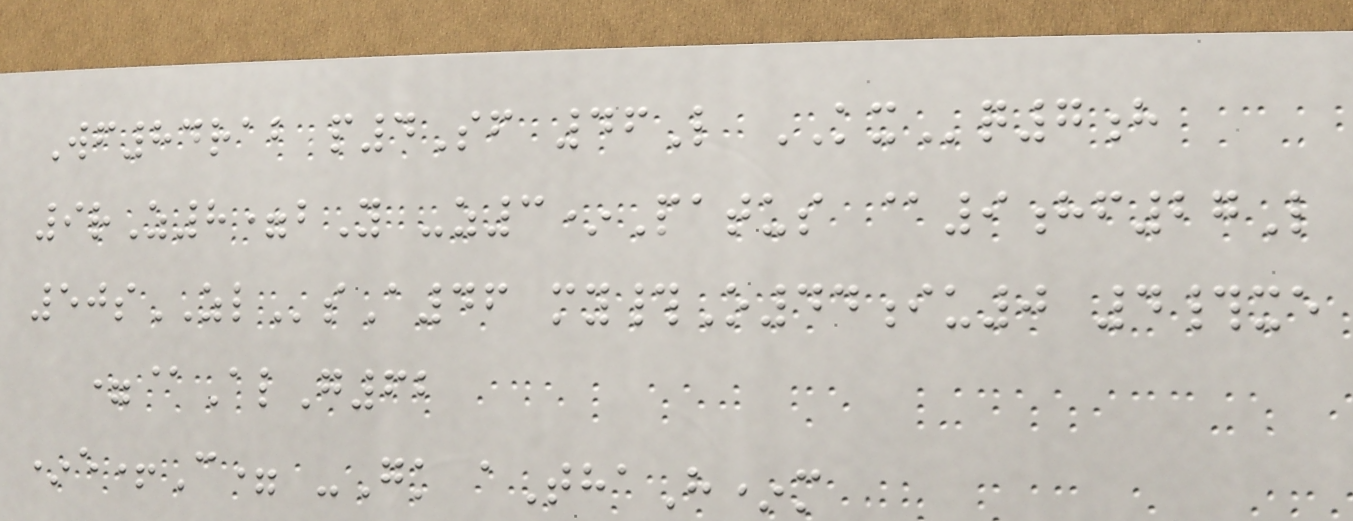Wf84rab p4Sf 46L KXq7h
9rZ8=bY -z3*Patus @9hf27L
50sZLsA46 my#O44iu0 4#xe
=@AlG62
*e+C= -Gk aThaH*m
